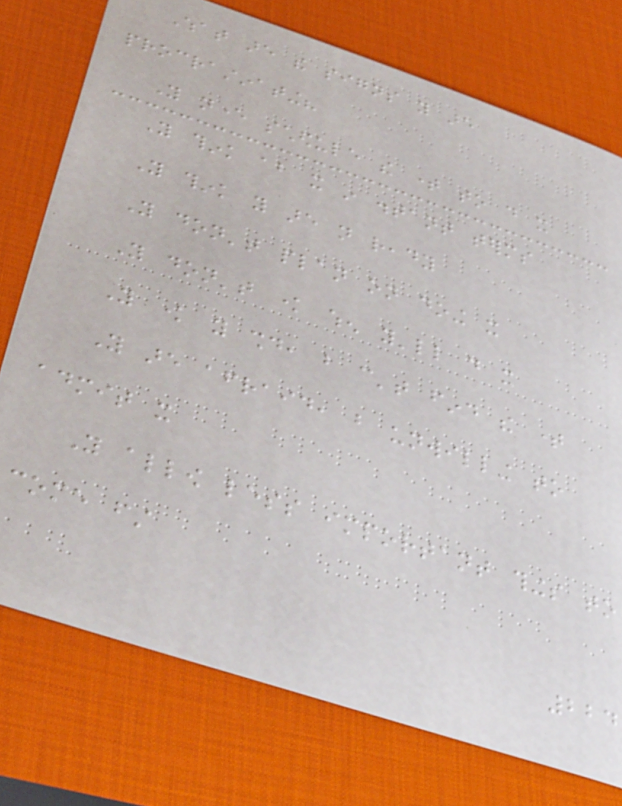What are the signs you are
procrastinating?
You never schedule the time to do it
You think about it in distant terms
You think you are not ready
You don't plan on doing it
You don't know when you'll do it
You know you should, but can't find the time
You are afraid, but unwilling to
admit it
You allow less important things to
come first
224
